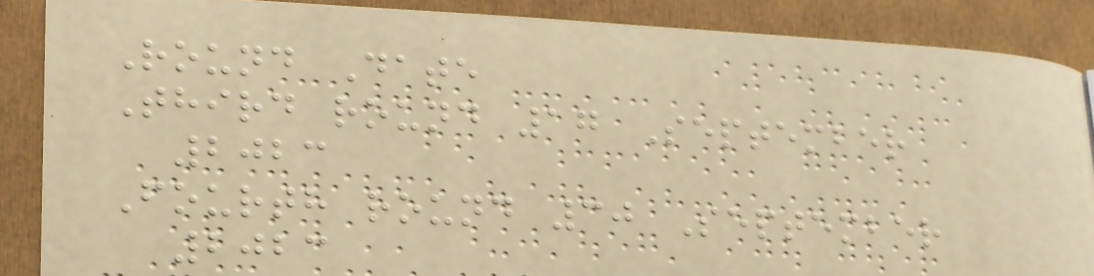Round Date
Third round 17 September
2023
Fourth round 30 September
2023
